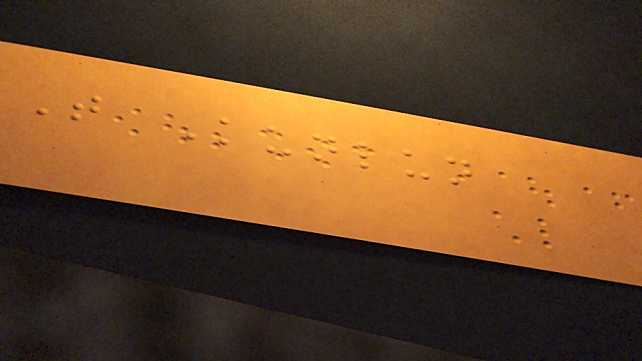That Kunlun
